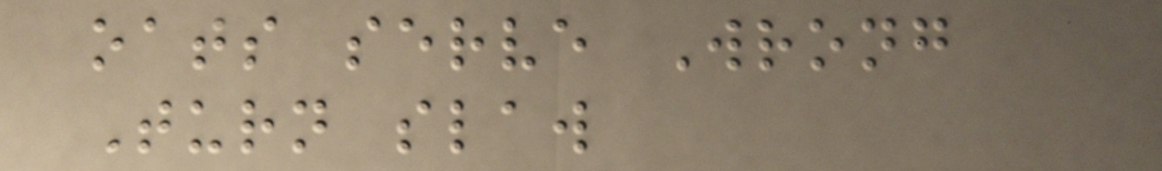oats serve Wrong
Turn slaw
